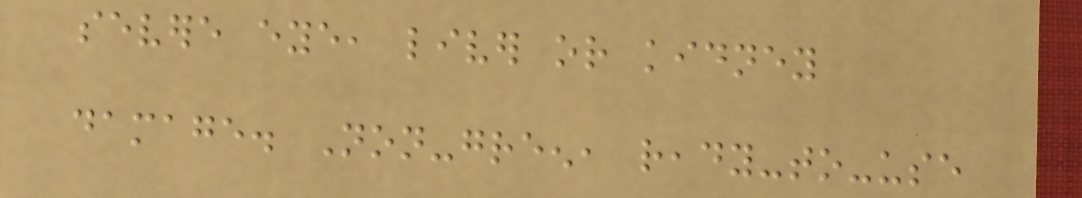severe eye, liver or kidney
damage. Non-green, ready-to-use
